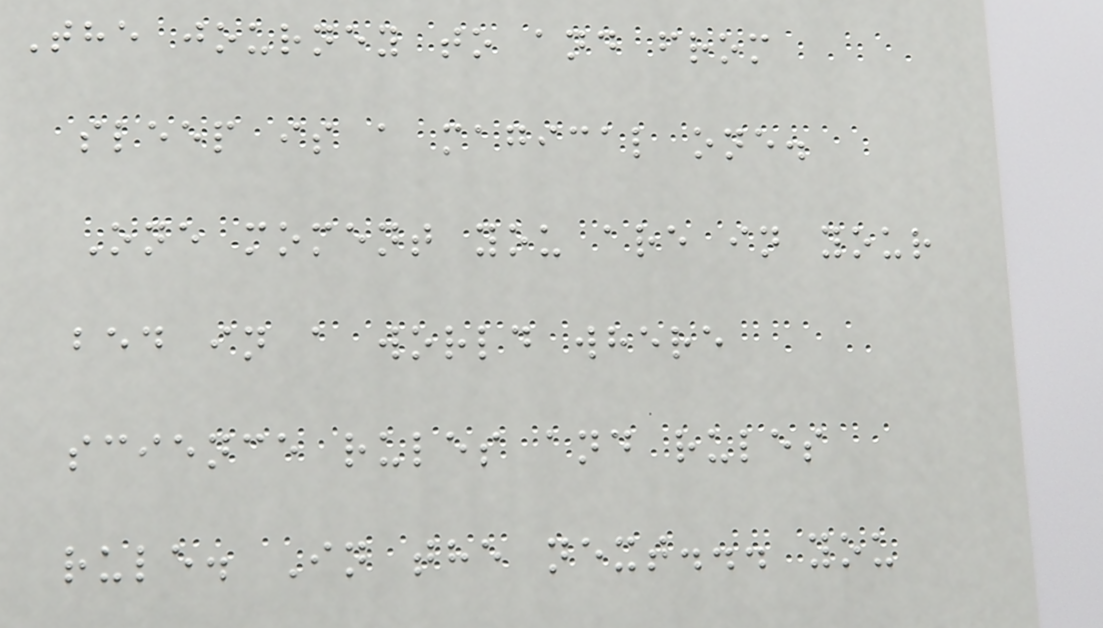The journey to and from
sleep is a magical one.
One moment you are in your
bed in a world where
science rules and rules
rule. In the next... you
